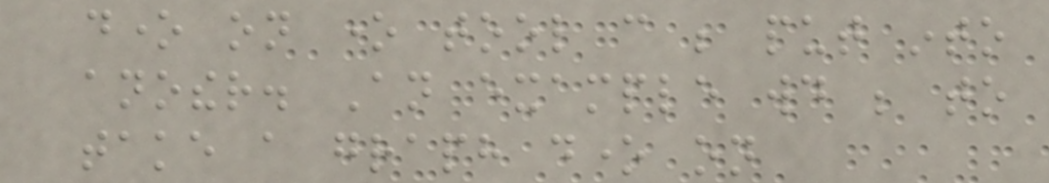done on one tool can be put into
another. An example would be to
take a graph done on
